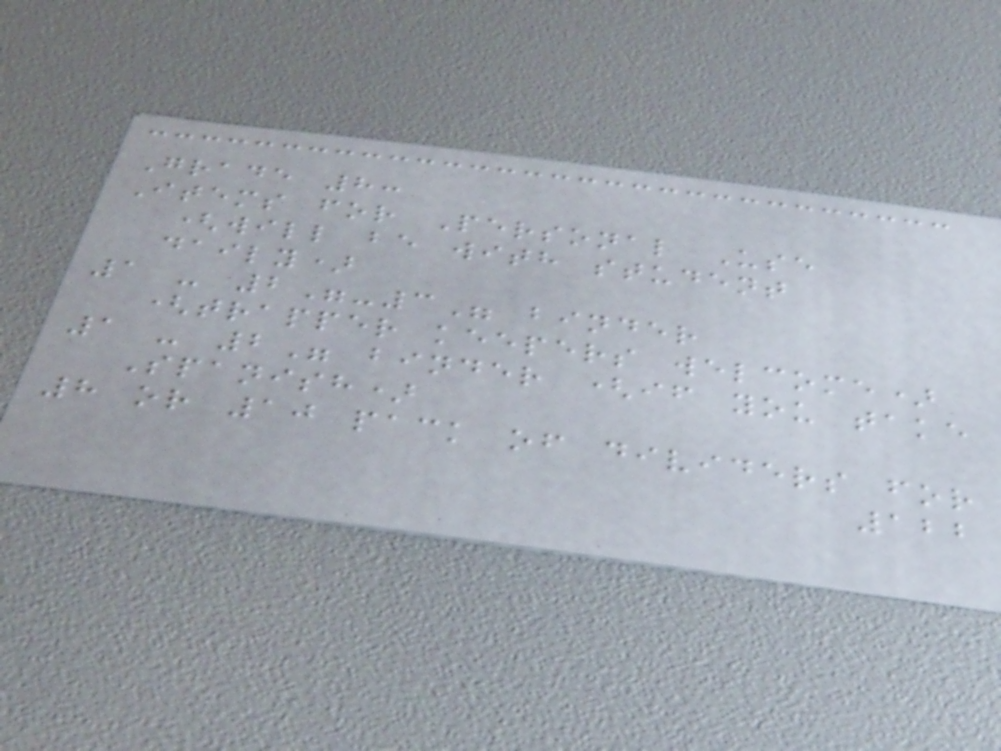Grade 8:
Items for Personal Use
(will be with student
daily)
1 - 2"-3" binder
(trapper keepers welcome)
1 - 2" binder (if you take
Spanish)
8 or 10 pack of dividers for
122
